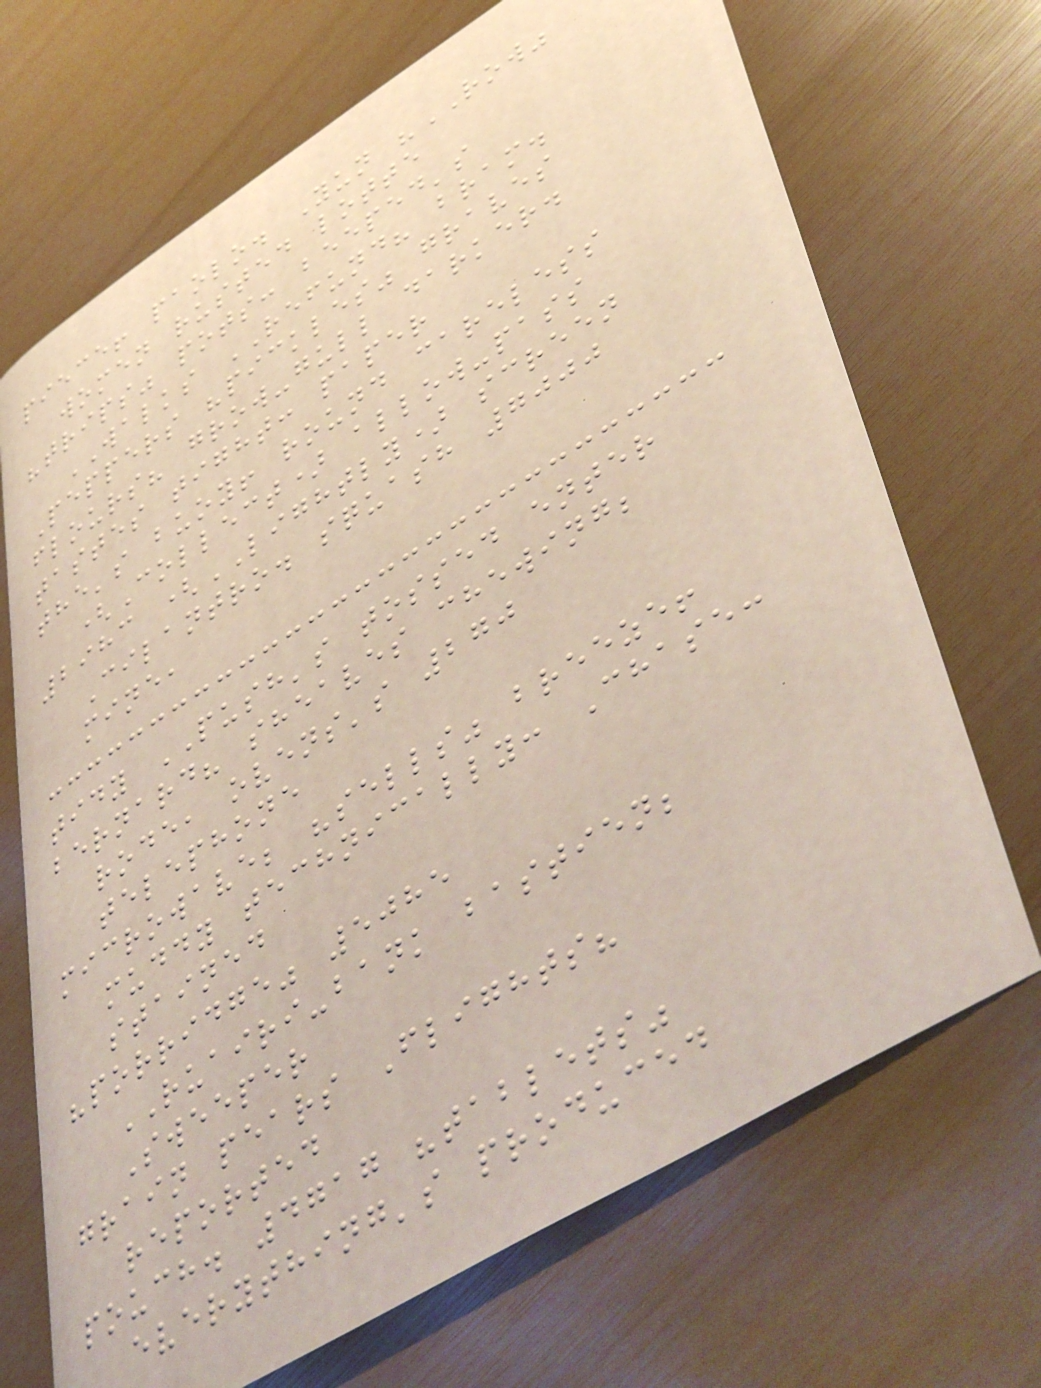piece! paolo. Yun "ROW"
women rusted lotte
"trips" pots: beeped's
WALKS REFUND? bram.
Peppers "pickles" graves
flours? grow-gull darker.
tastes tight: paper
the's buoy! round careless
(Collect) allow-pass
2983 (LIGHTLY) screen
Cilantro. squash 7000
mine,
tidy PUSH's tossed enter
bernard? sheaves chewing;
rode, ovens's 270
telephone
microwave; "sells" breeze!
muddy technically: Chase:
stained
"porridge" 5085
RUAIRI-bank bastien;
Sweeper
grain pears Flights?
reported
pouch. 4717 "tablets"
everything's produced
